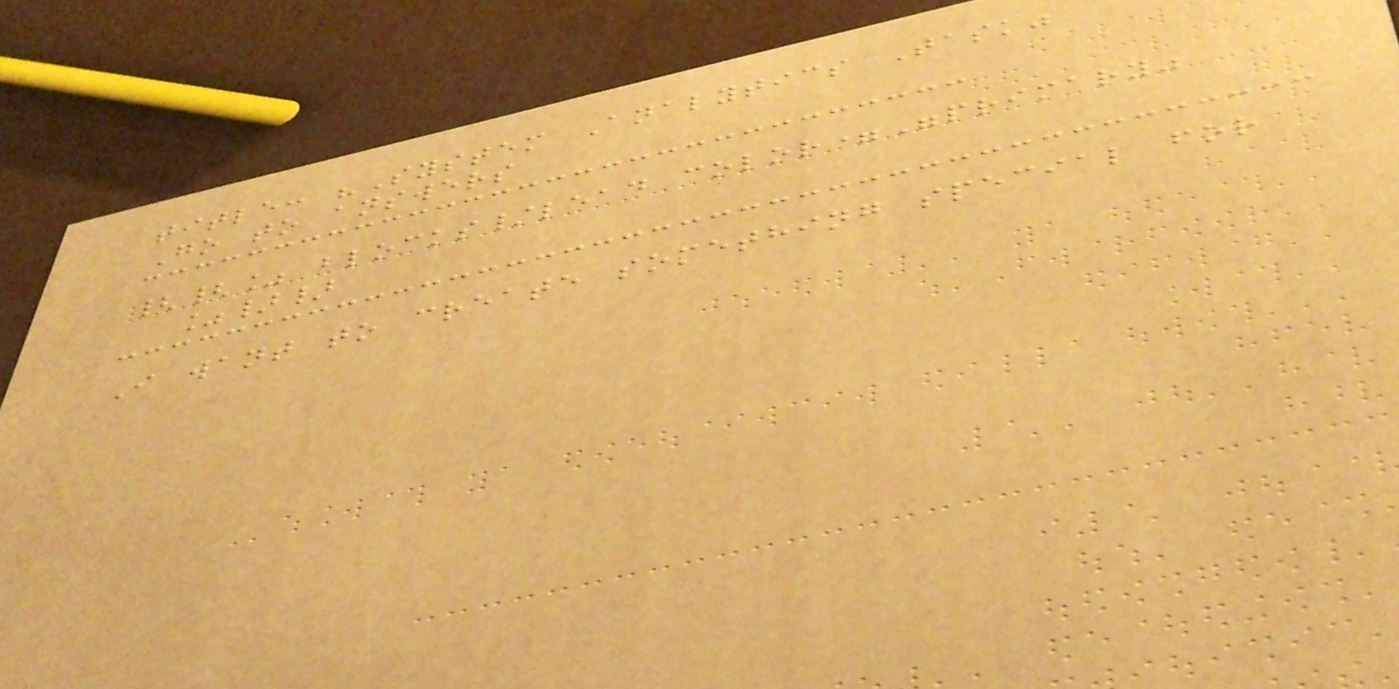title: "System Analytics Task"
Go to answers
{{% blocks/lead color="primary"
%}}
I want to create something special for
